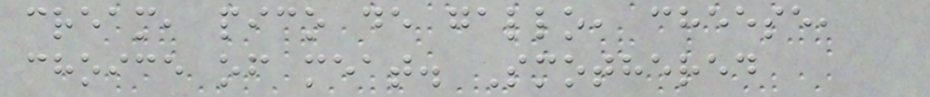cream, pico de gallo, cheese,
choice of meat. Smothered
